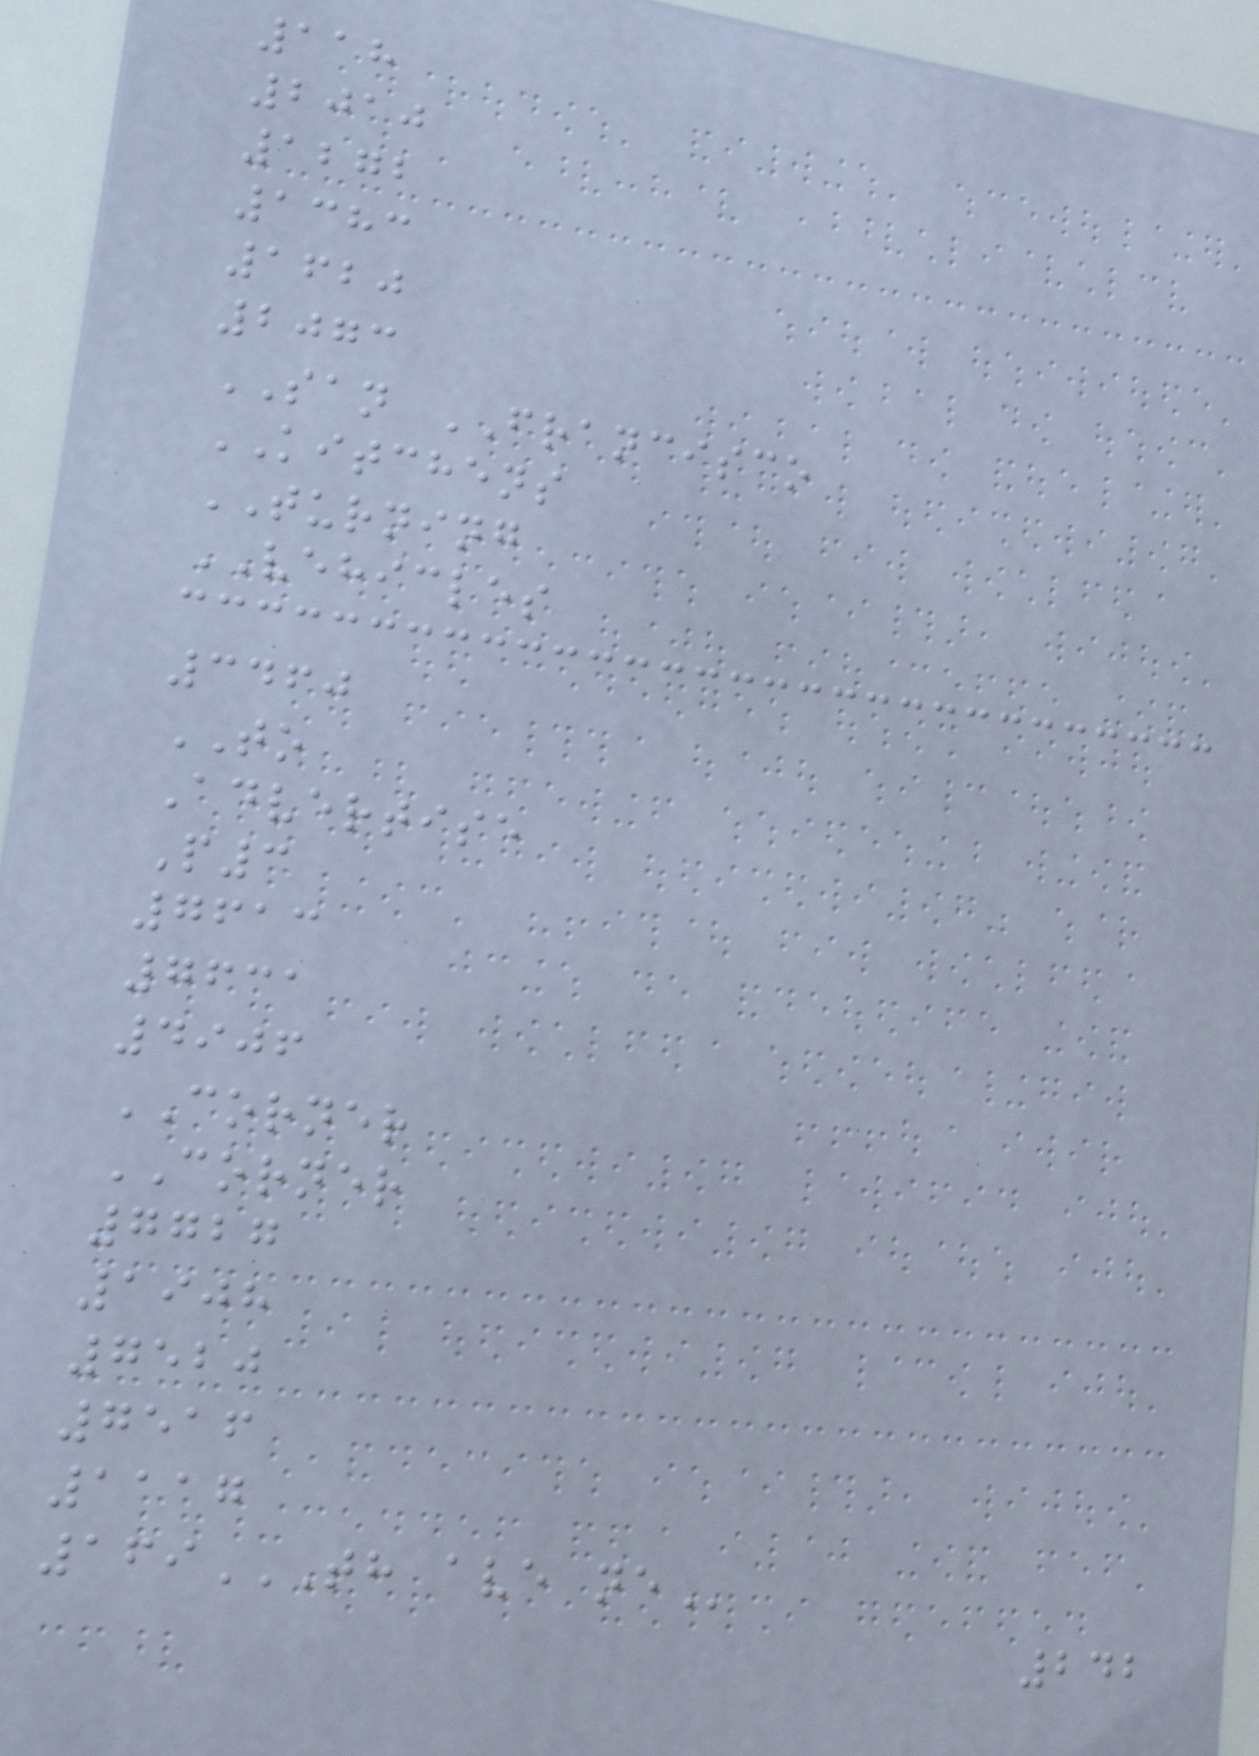118
2010
1272
1383
1620
2073
SAN FRANCISCO
KITCHENS
TURNING
VEHICLES
3460
TO
Advertise
P3
7613
7631
4906
CORNER
CORNER
7727
1908
7520
7516
1117
169TH AVE NE
242
